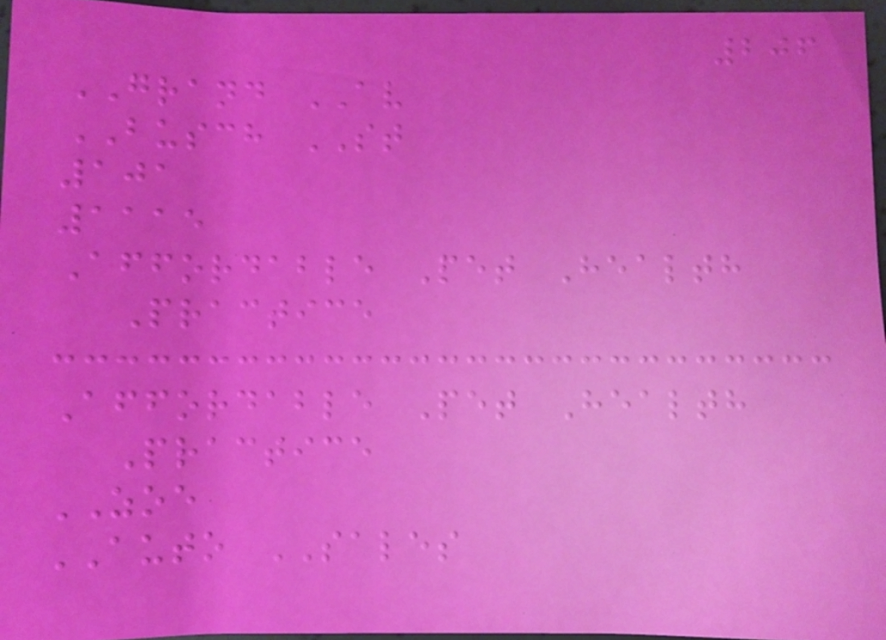206
GRAND AV
BUSCH ST
101
1115
Affordable Pet Health
Practice
Affordable Pet Health
Practice
ZOE
AUTO SALES
